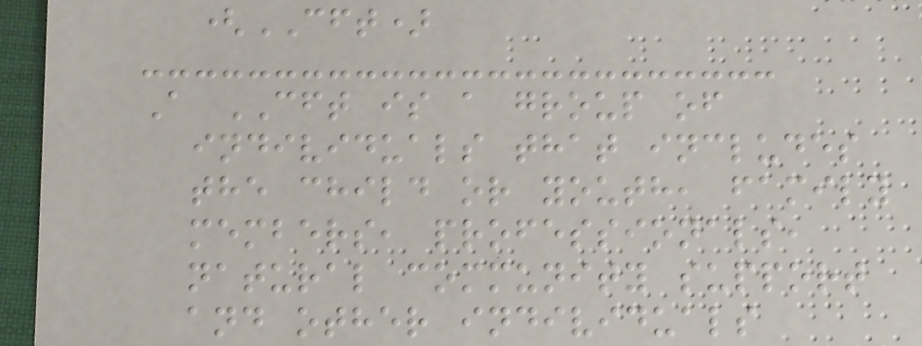(CFT)
A CFT is a group of
individuals that includes
the child or youth, family
members, professionals,
natural community support
and other individuals
